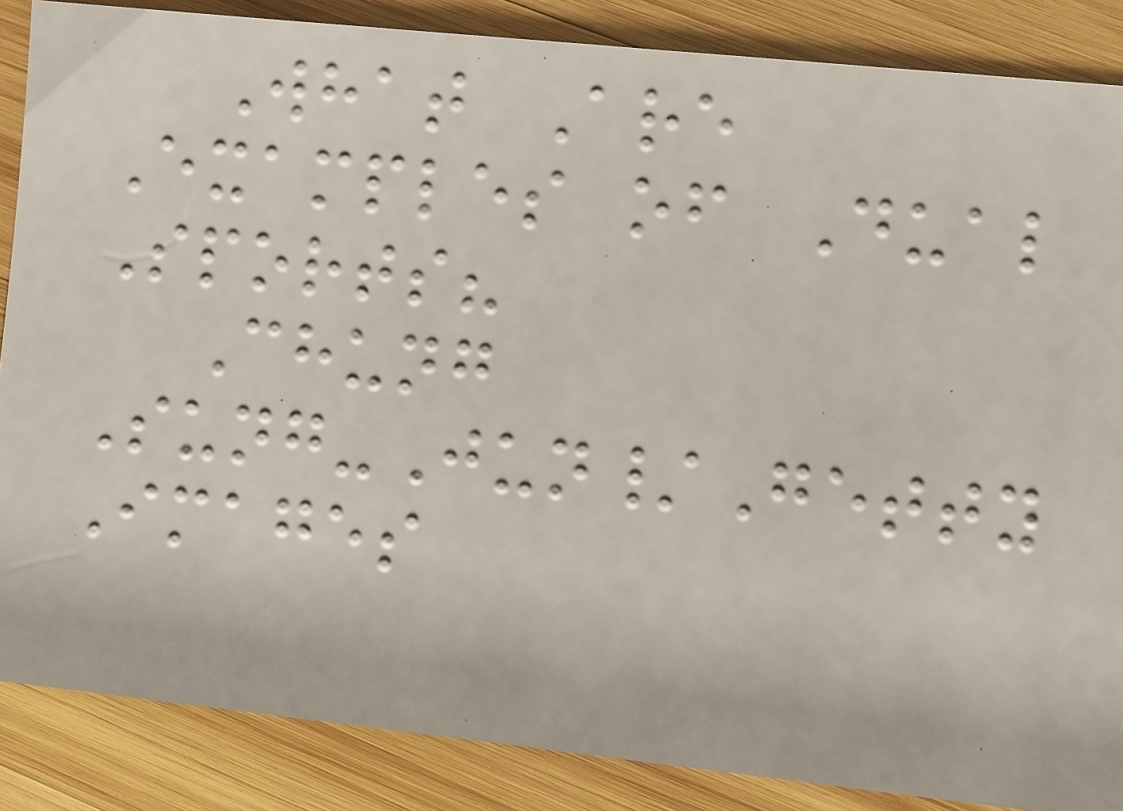What Are
Examples of Dual
Sports?
Chung
Sung-Jun/Getty
Images
